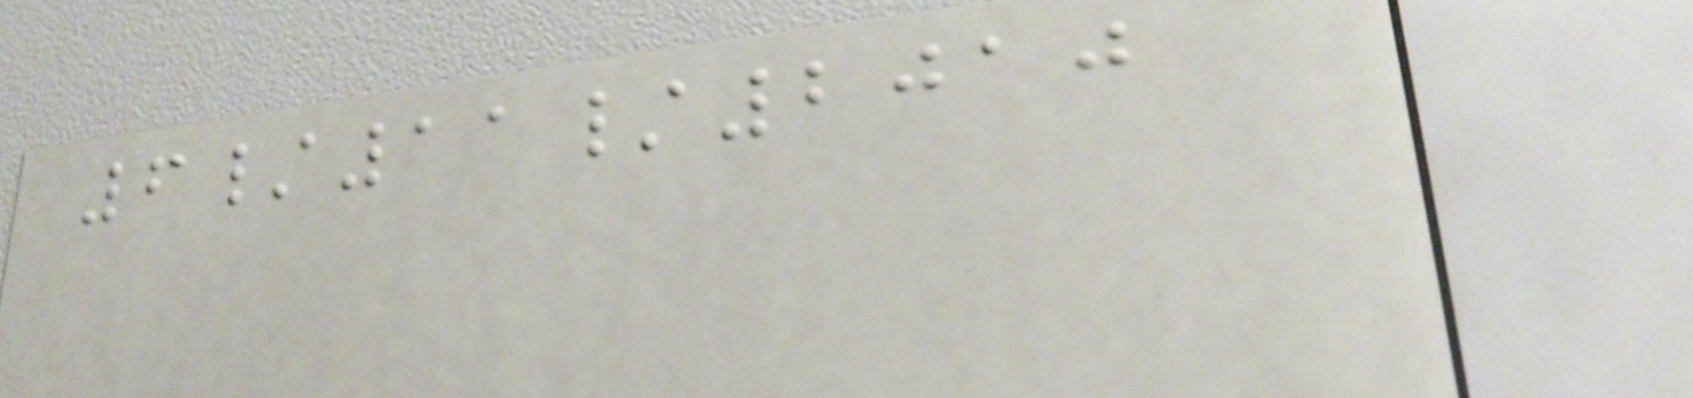6/11/2010
